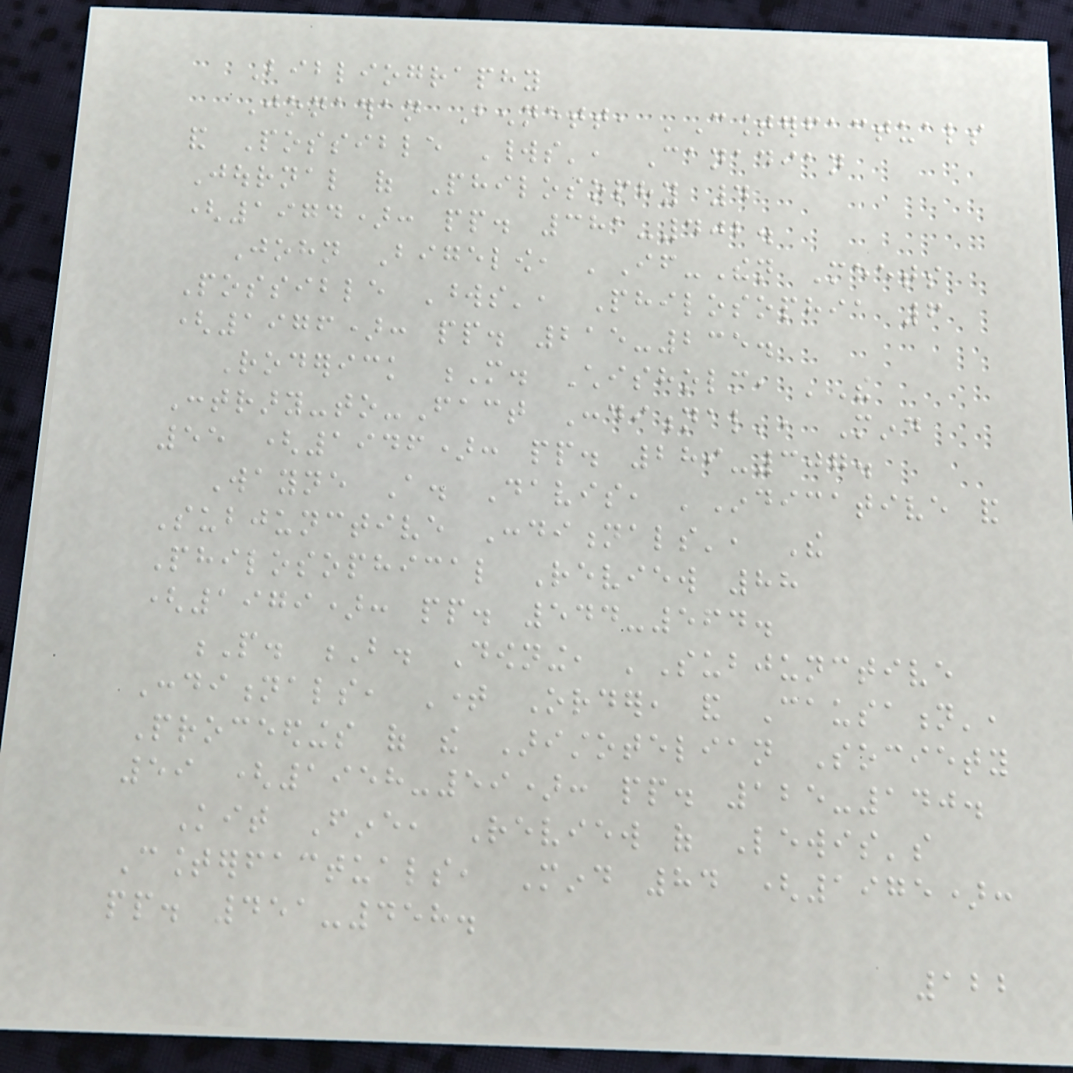Bibliography
Jonathan Bennett, 'Counterfactuals
and Possible Worlds', Canadian
Journal of Philosophy 4
(1974): pp. 381-402.
John Bigelow, 'If-Then Meets
Possible Words', Philosophia 6
(1976): pp. 215-235.
Roderick M. Chisholm, 'The
Contrary-to-Fact Conditional', Mind
55 (1946): pp. 289-307.
Wayne A. Davis, 'Indicative and
Subjunctive Conditionals', The
Philosophical Review 88
(1979): pp. 544-564.
P. B. Downing, 'Subjunctive
Conditionals, Time Order, and Causation',
Proceedings of the Aristotelian Society
59 (1958-59): pp. 125-140.
Kit Fine, Review of Lewis's
Counterfactuals, Mind 84 (1975):
pp. 451-458.
122
